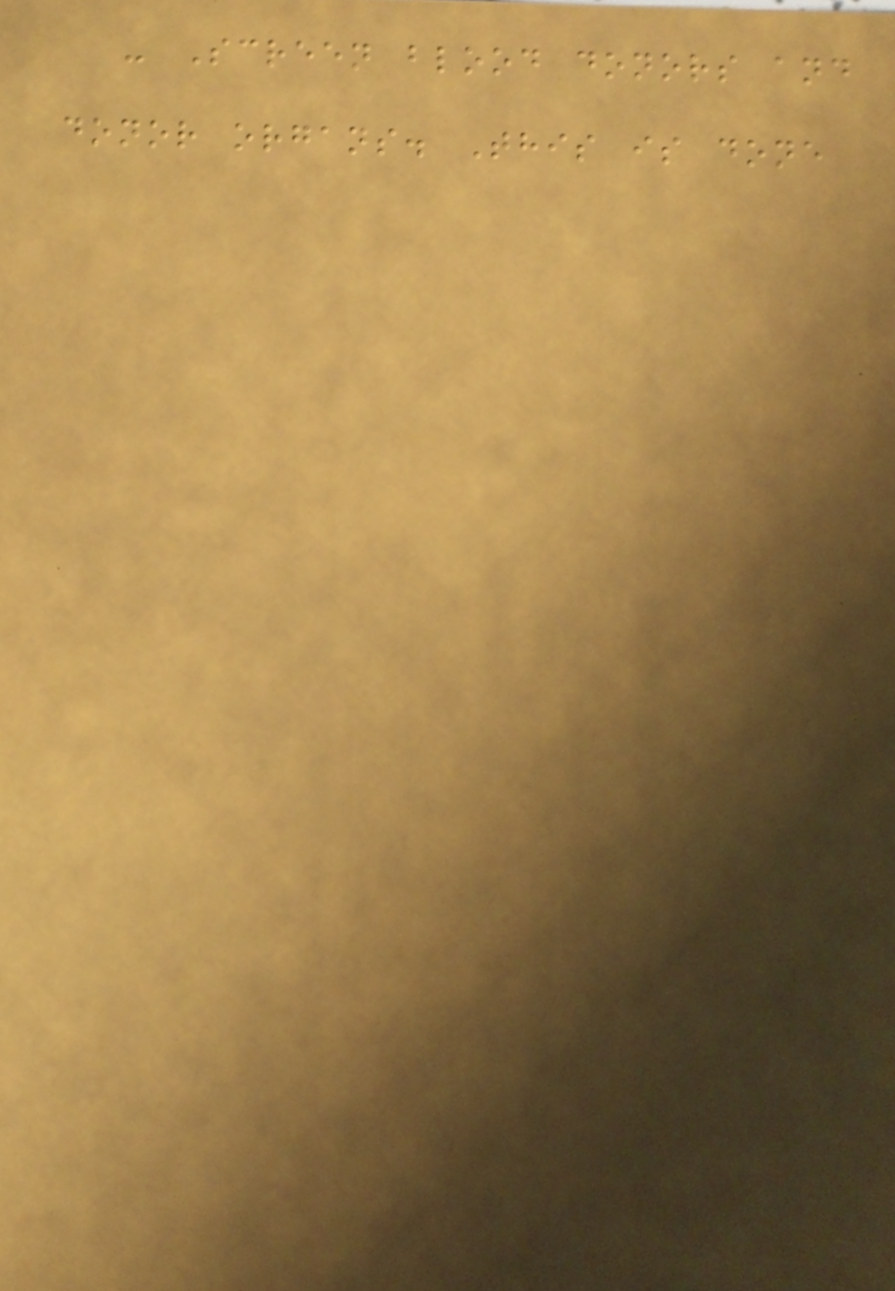- Screen blood donors and
donor organs. This is done
